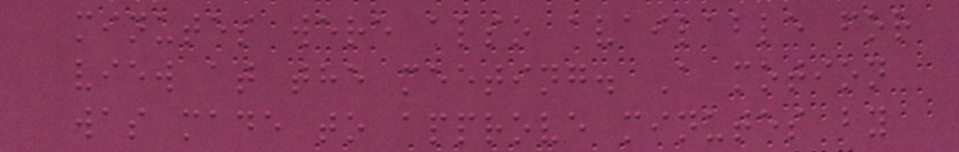minutes were also available for
view at the meeting. A motion
was made to approve minutes by
